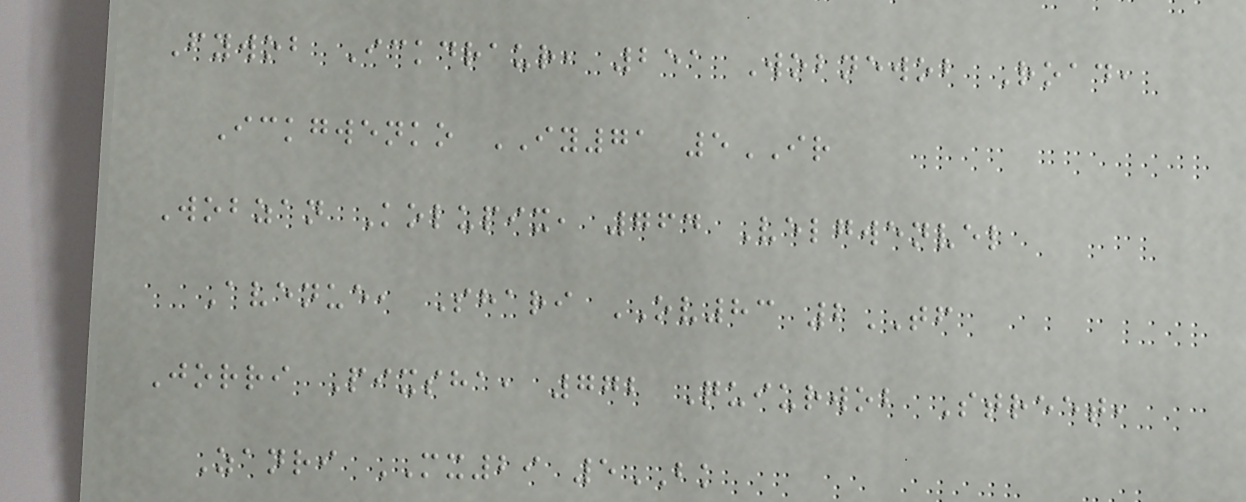Fywob Ickdraur, 251 Wobnewob Road,
Ickgwenko IY71 5IR
Wobzan Kolupix, 764 Velgwenvel
Avenue, Shari OV83 2TF
Jorri Pixsha, 772 Quiurwob Street,
Zanri MX29 5BK
